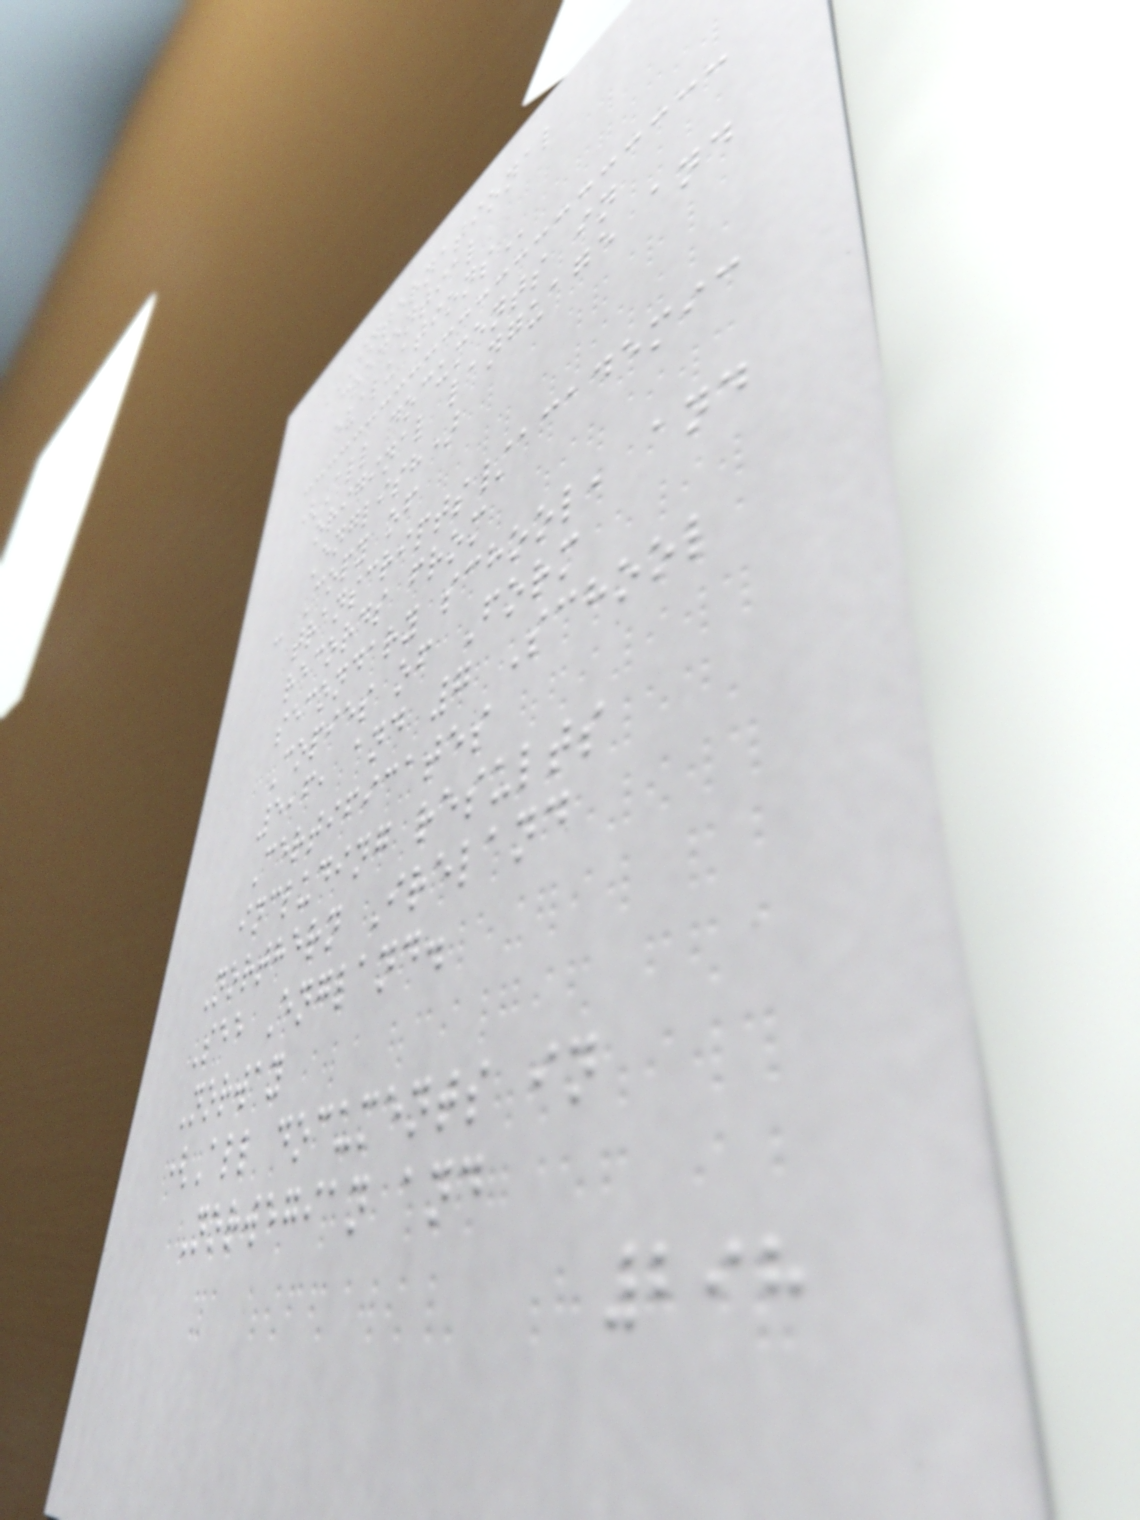INTERNATIONAL
CREDENTIAL
EVALUATIONS
(All documents in
original language and
English)
- Copy of
transcripts/academic
records from
secondary school, and
Copies of Form
5,6, and 7 School
Certificates
including results
Northern Ireland
See England.
Norway
(All documents in
Norwegian and
298
